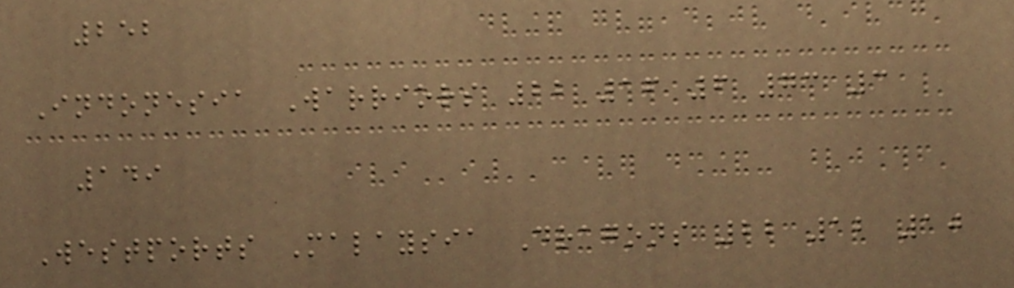252
Indonesia Warriors 22 16 6 73 3
149
Westports Malaysia Dragons 22 12 10
